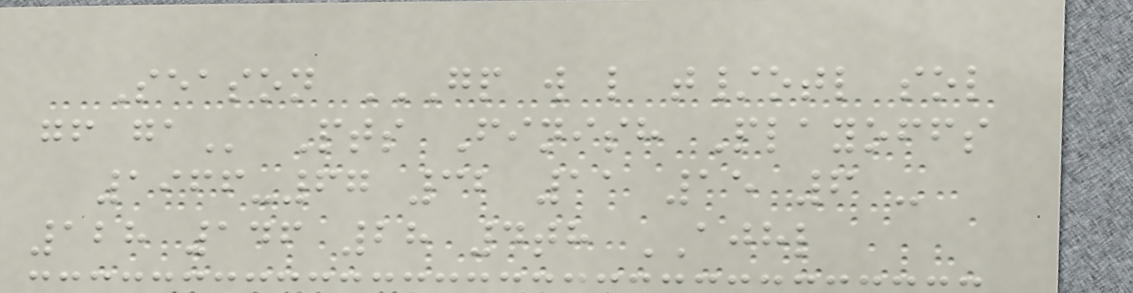Season GP W L T/OTL SOL
GF GA Pts Finish Playoffs
1966-67 32 11 15 6 -
128 146 28 4th AJHL
